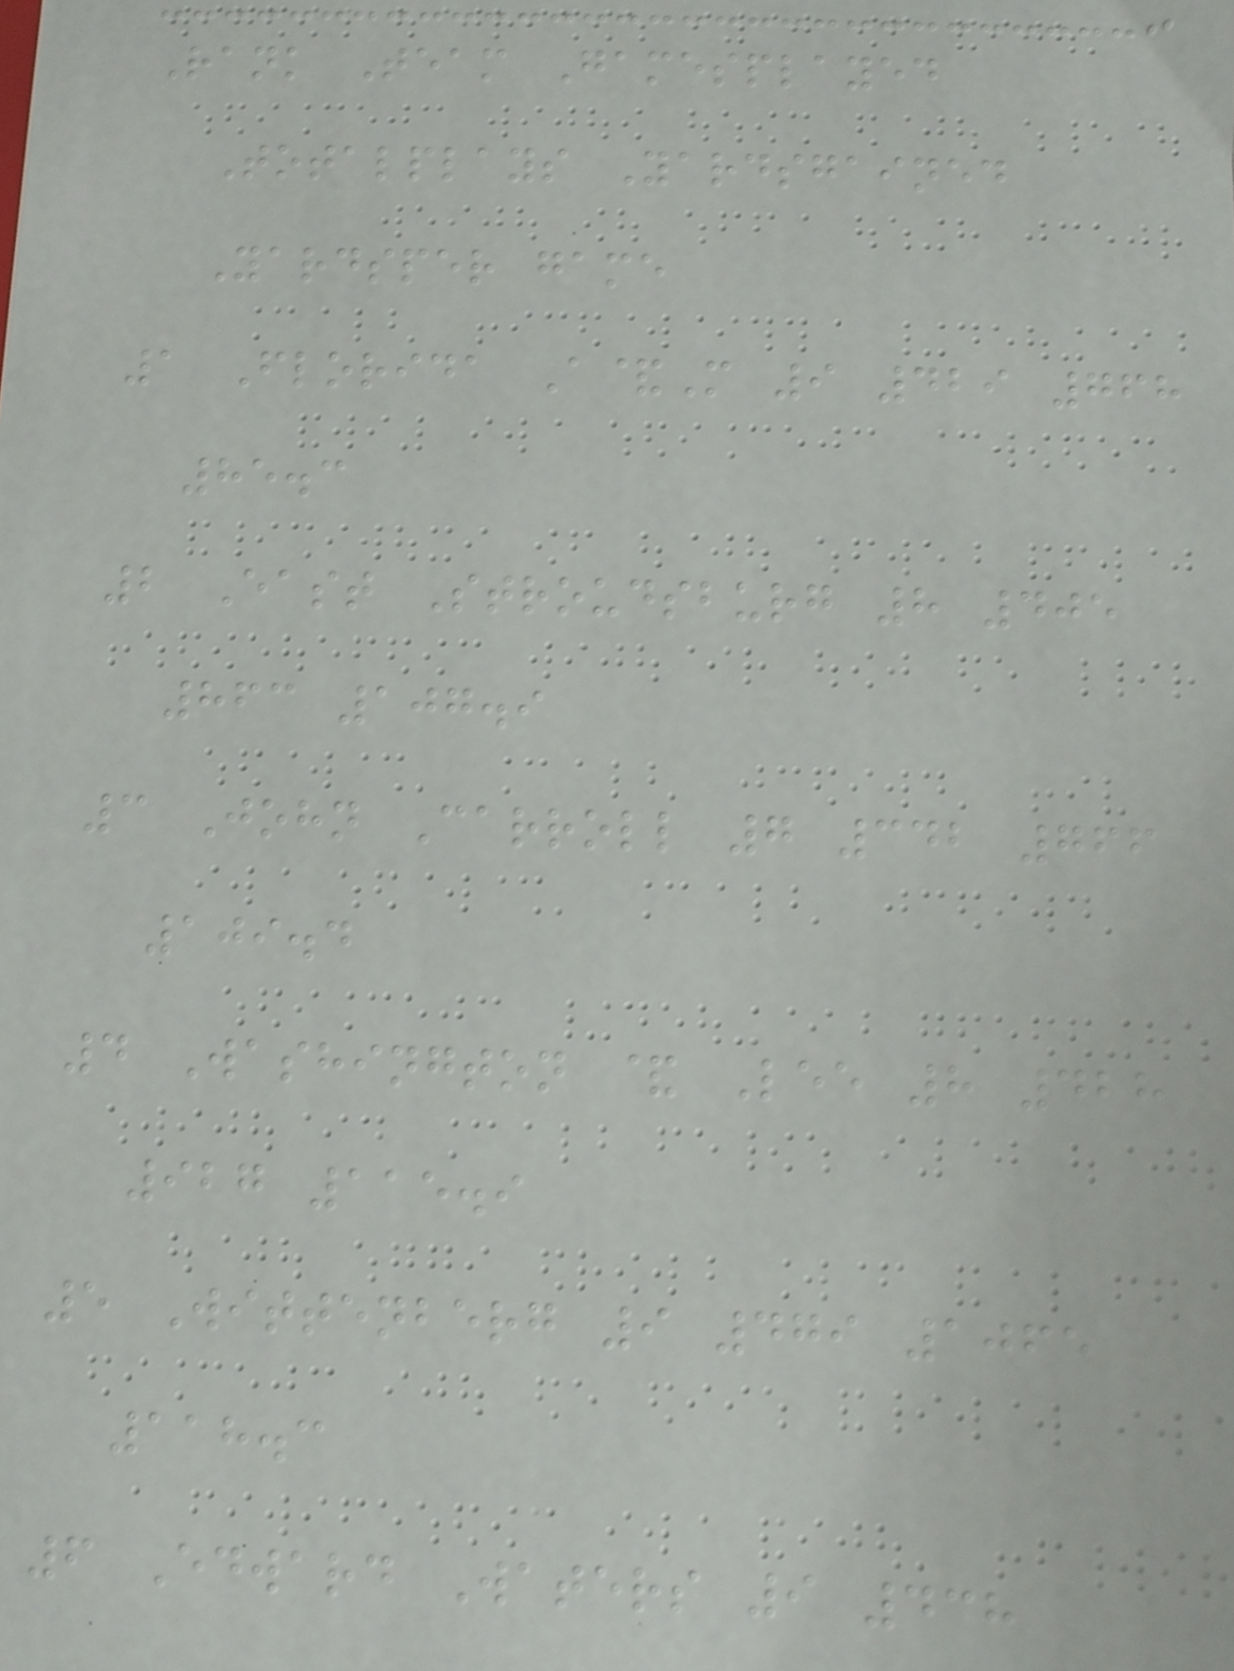Rank Team Gamesplayed
Totalplays Yardsgained
Yardsper game
1 Florida A&M 9 429 768
85.3
2 East Stroudsburg 8 405
863 107.9
3 John Carroll 7 342 766
109.4
4 Washington & Lee 8 428
927 115.9
5 Wittenberg 9 479 1065
118.3
6 Edward Waters 9 438
